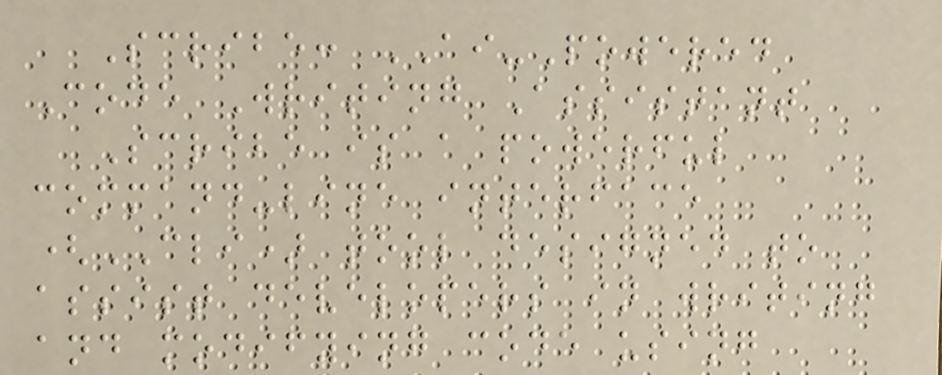Scribe: AI-Powered
Code Writing Assistant
Scribe is a powerful
command-line interface
(CLI) tool designed to
assist developers in writing
and modifying code using
